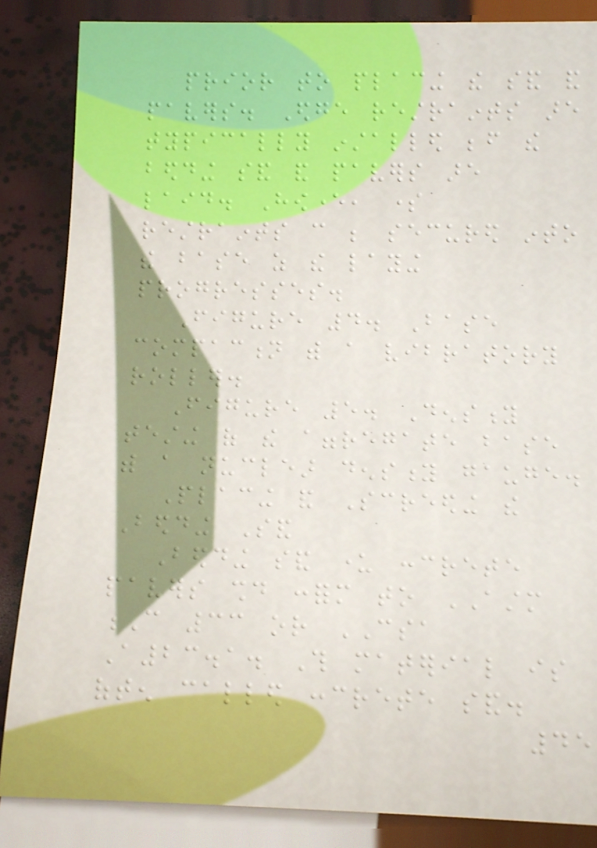prior to placing the sand and
pavers. Edge restraints are
typically installed before the
bedding sand and pavers are
laid. However, some
restraints can be secured into
the base as the laying
progresses.
Figure 4. Base
compaction with a vibratory
roller.
Figure 5. Density
testing of the aggregate base
with a nuclear density gauge.
Placing and Screeding the
Bedding Sand
Bedding sand under concrete
pavers should conform to ASTM
C 33 or CSA
A23.1. This material is
often called concrete sand.
45
